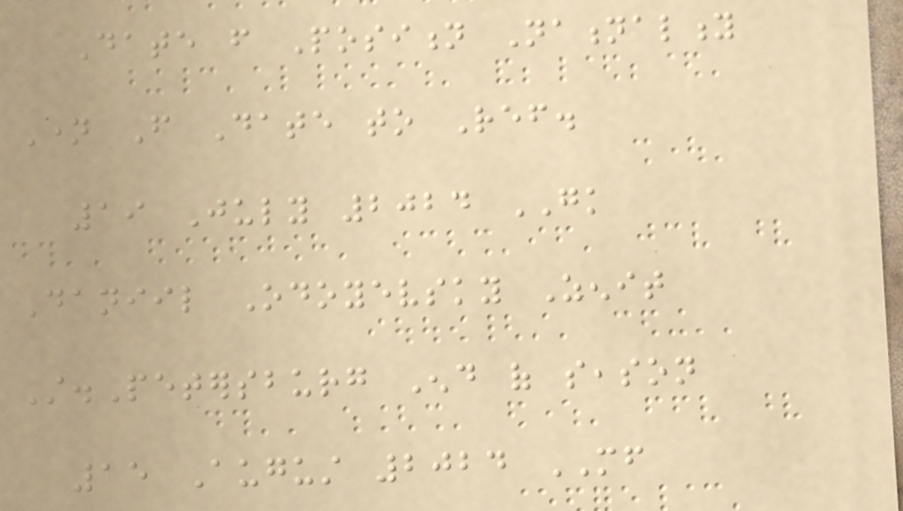Date from Position Nationality
Name From Date to Ref.
19 July 2024 GK
Daniil Odoyevsky Zenit
St.Petersburg End of season
15 August 2024 MF
